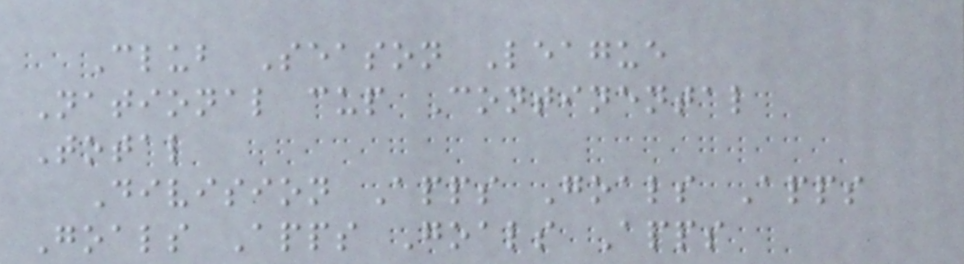Club Season League
National cup Continental
Total
Division Apps Goals Apps
Goals Apps Goals Apps
